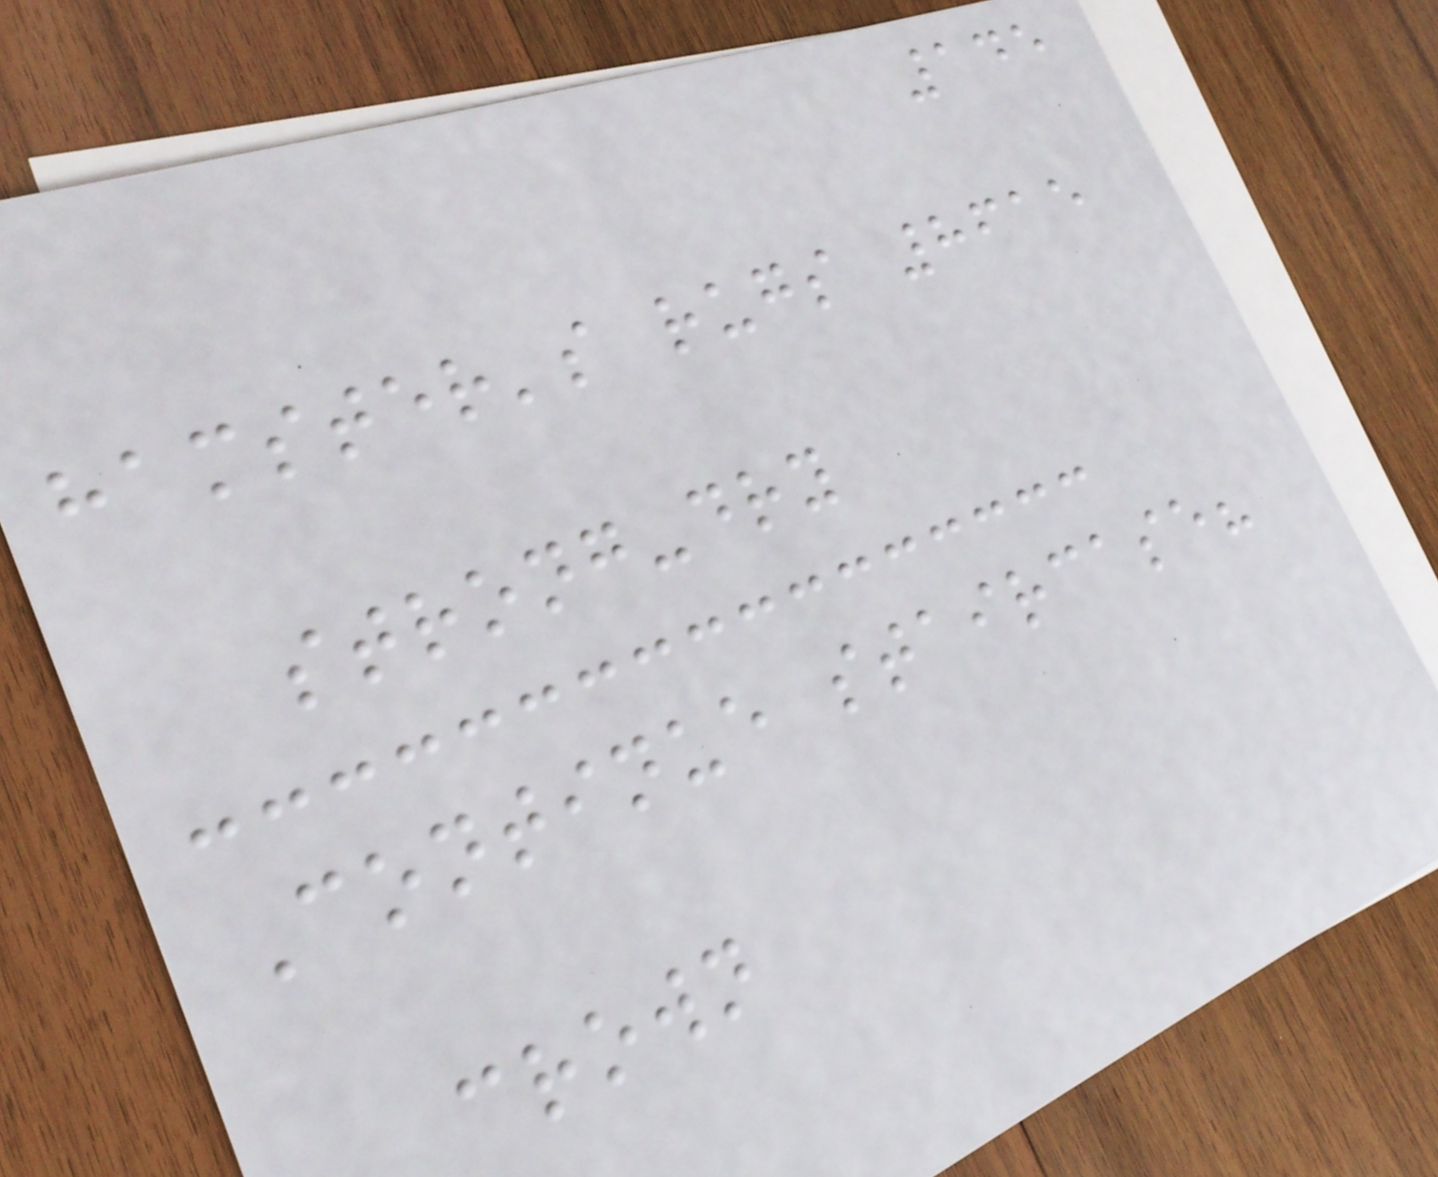145
hamster's rugs 8615
strong-dry
Continue staircase?
crown
